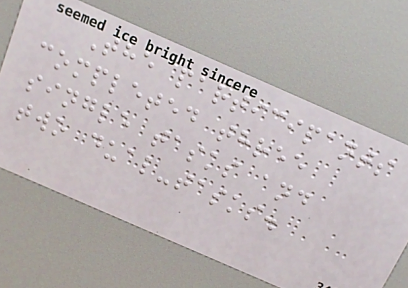The participants
completed three
single tasks and
two dual-tasks.
